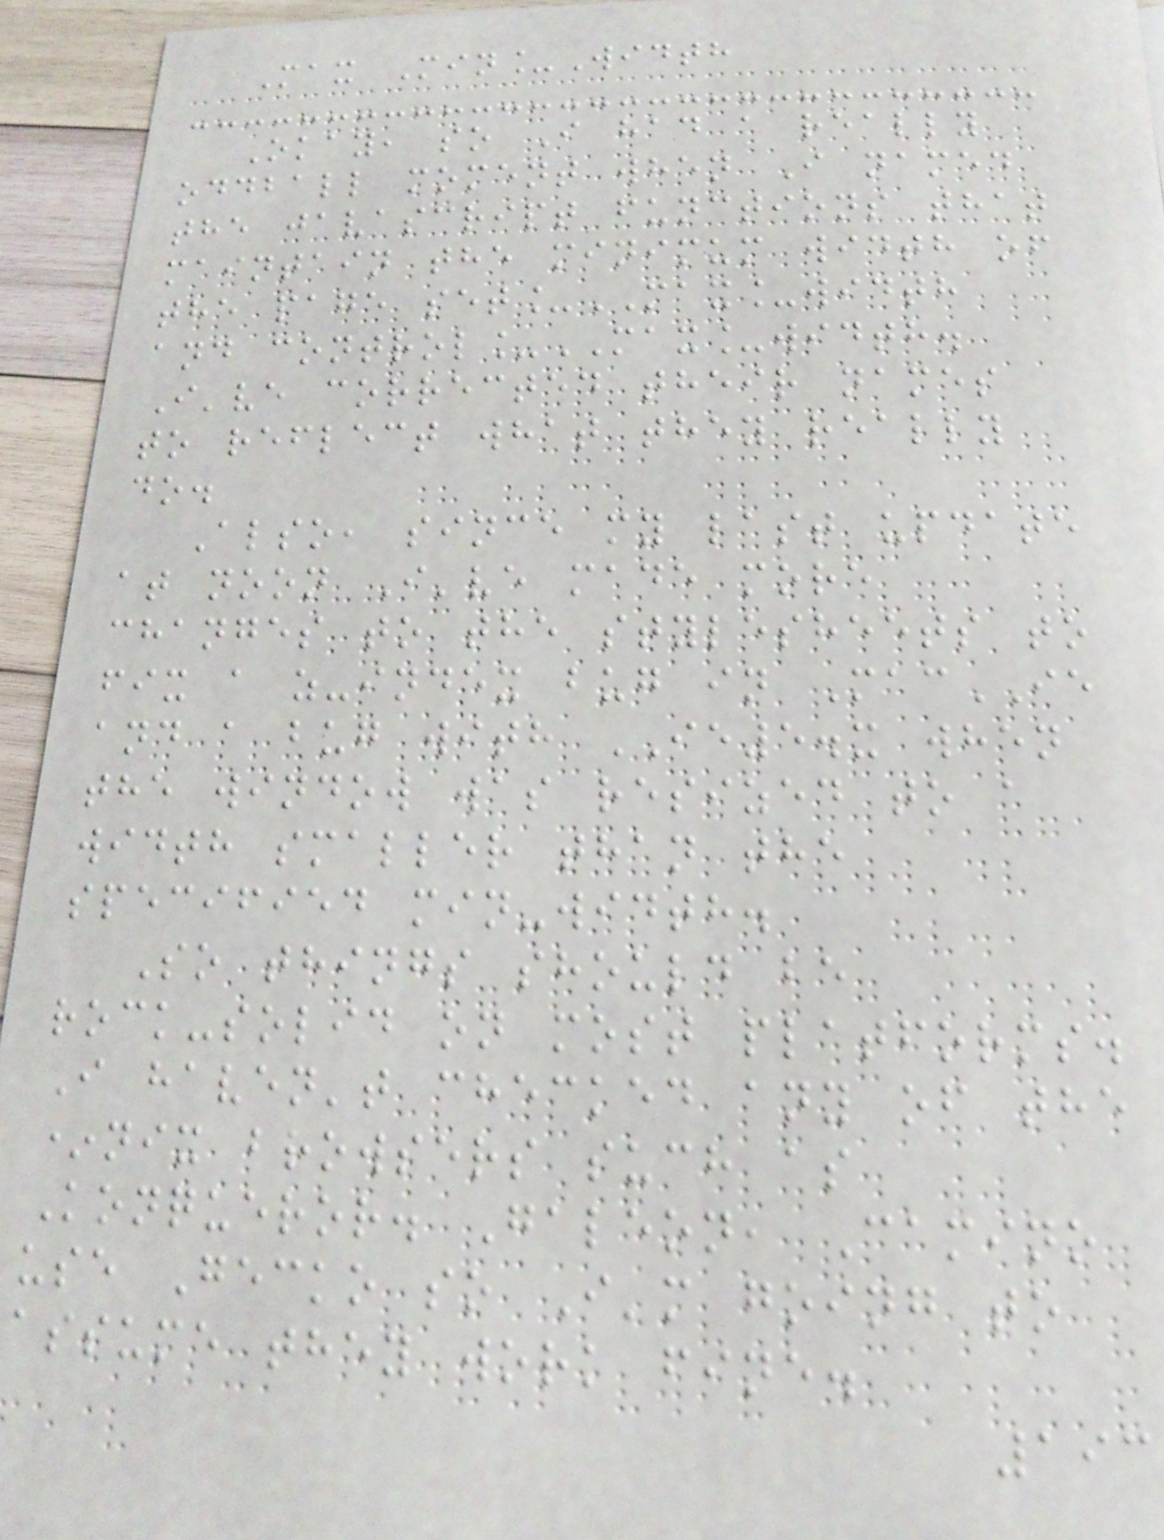Max Min_Width
Okay, so I had a really
oddball moment when I named
the javascript functions that
maintain the minimum width of
the page set_MAX_width
and control_MAX_width.
I've corrected their names
to reflect what they really
do.
Also, since my last update
at noon I've made more
changes to the stylesheets to
fix a z-index bug in MacIE
and a bug with IE5.x when
the window was resized to a
width smaller than the
specified min-width.
So things should be
rock-solid on most platforms.
I haven't checked any of the
*nix browsers such as
Konqueror. Galeon, Camino
use Gecko so I'm going to
assume they work fine.
193
